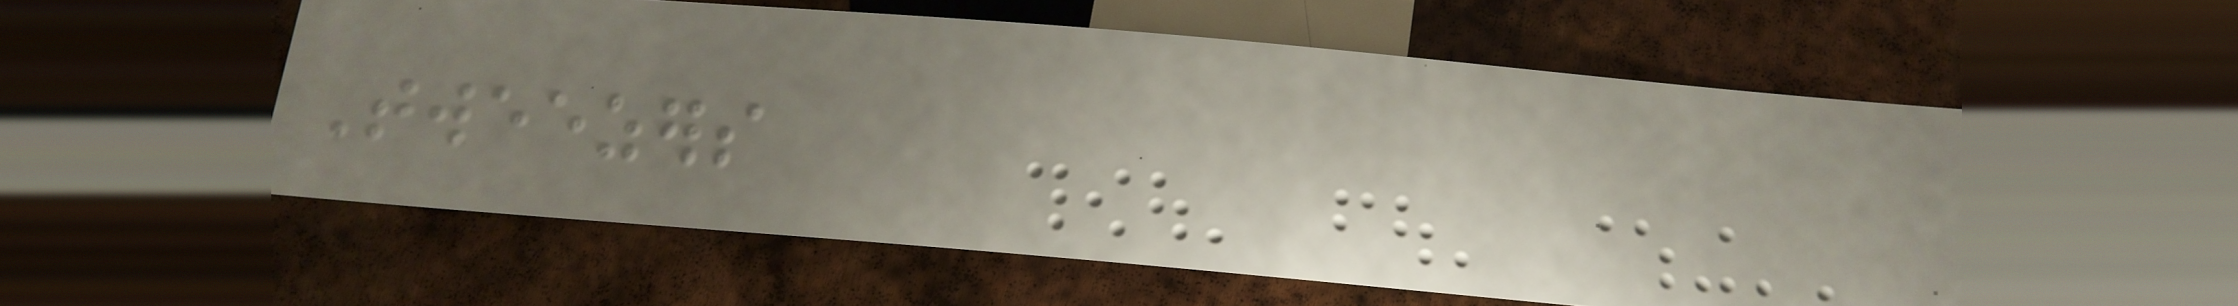Tweezers
